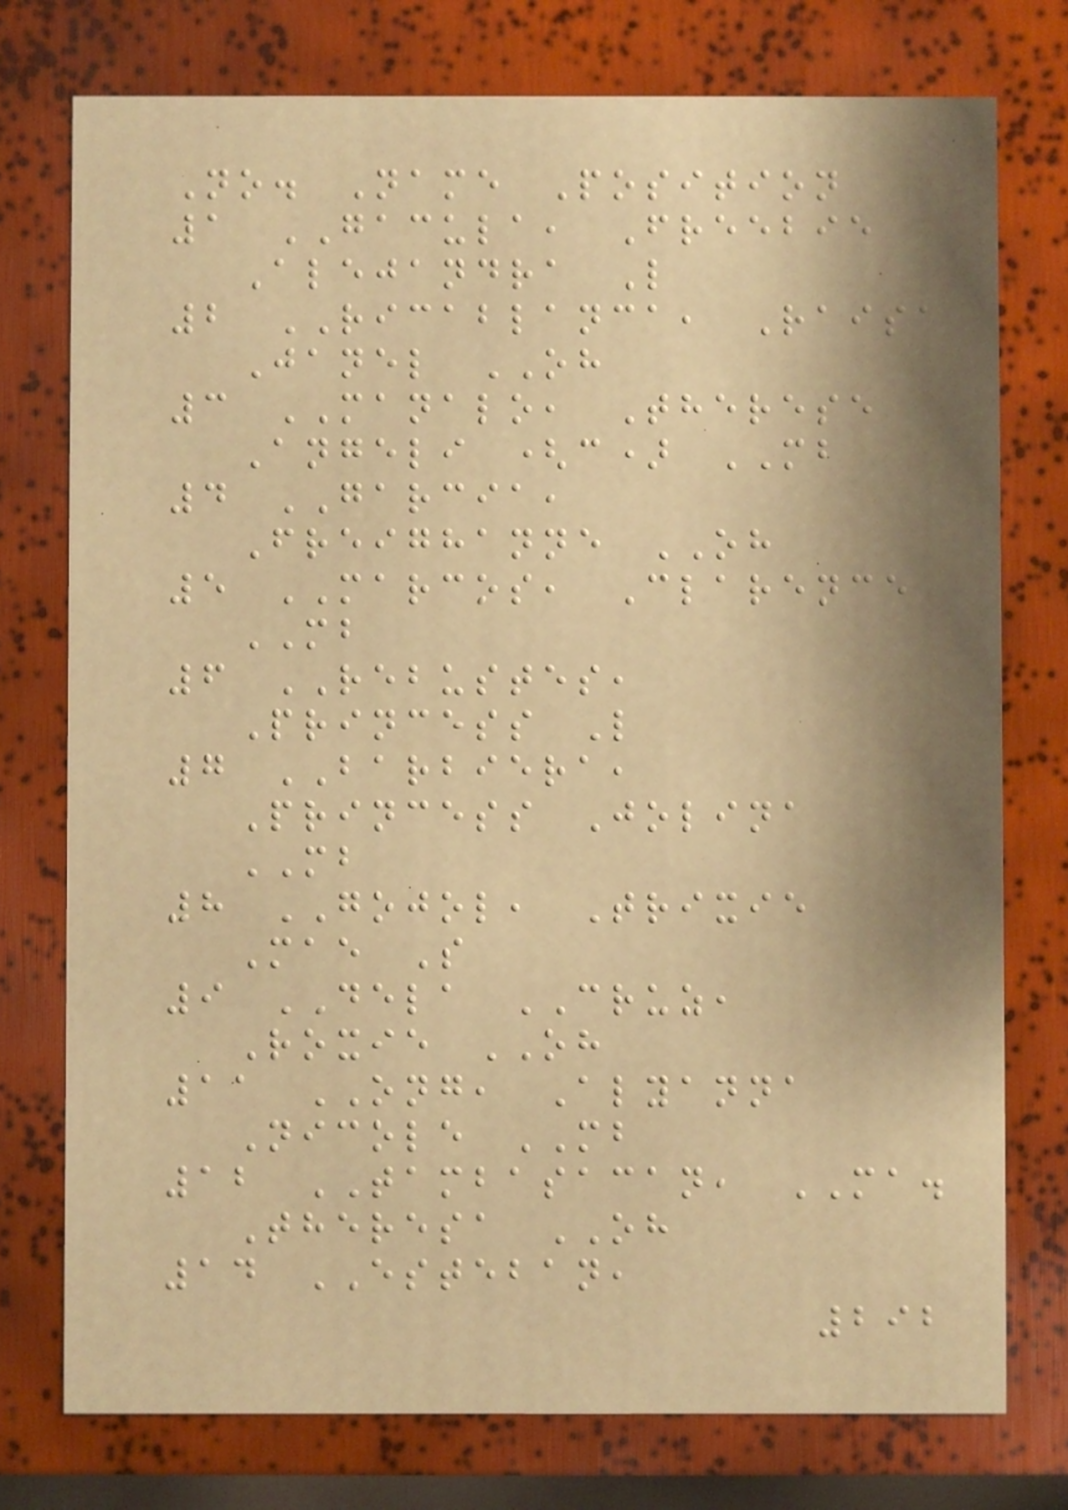No. Name Position
1 GACULA, Freebie
Alejandra L
2 RICABLANCA, Raisa
Janel OH
3 MANALO, Therese
Angeli (c) MB
4 GARCIA,
Freighanne OH
5 MARCOS, Clarence
MB
6 REBUSTES,
Princess L
7 BARBIERA,
Princess Jolina
MB
8 GOJOL, Trixie
Mae S
9 DELA CRUZ,
Roxie OH
11 ONG, Alyanna
Nicole MB
12 TAMBASACAN, MA.
Theresa OH
14 ESTEBAN,
292
